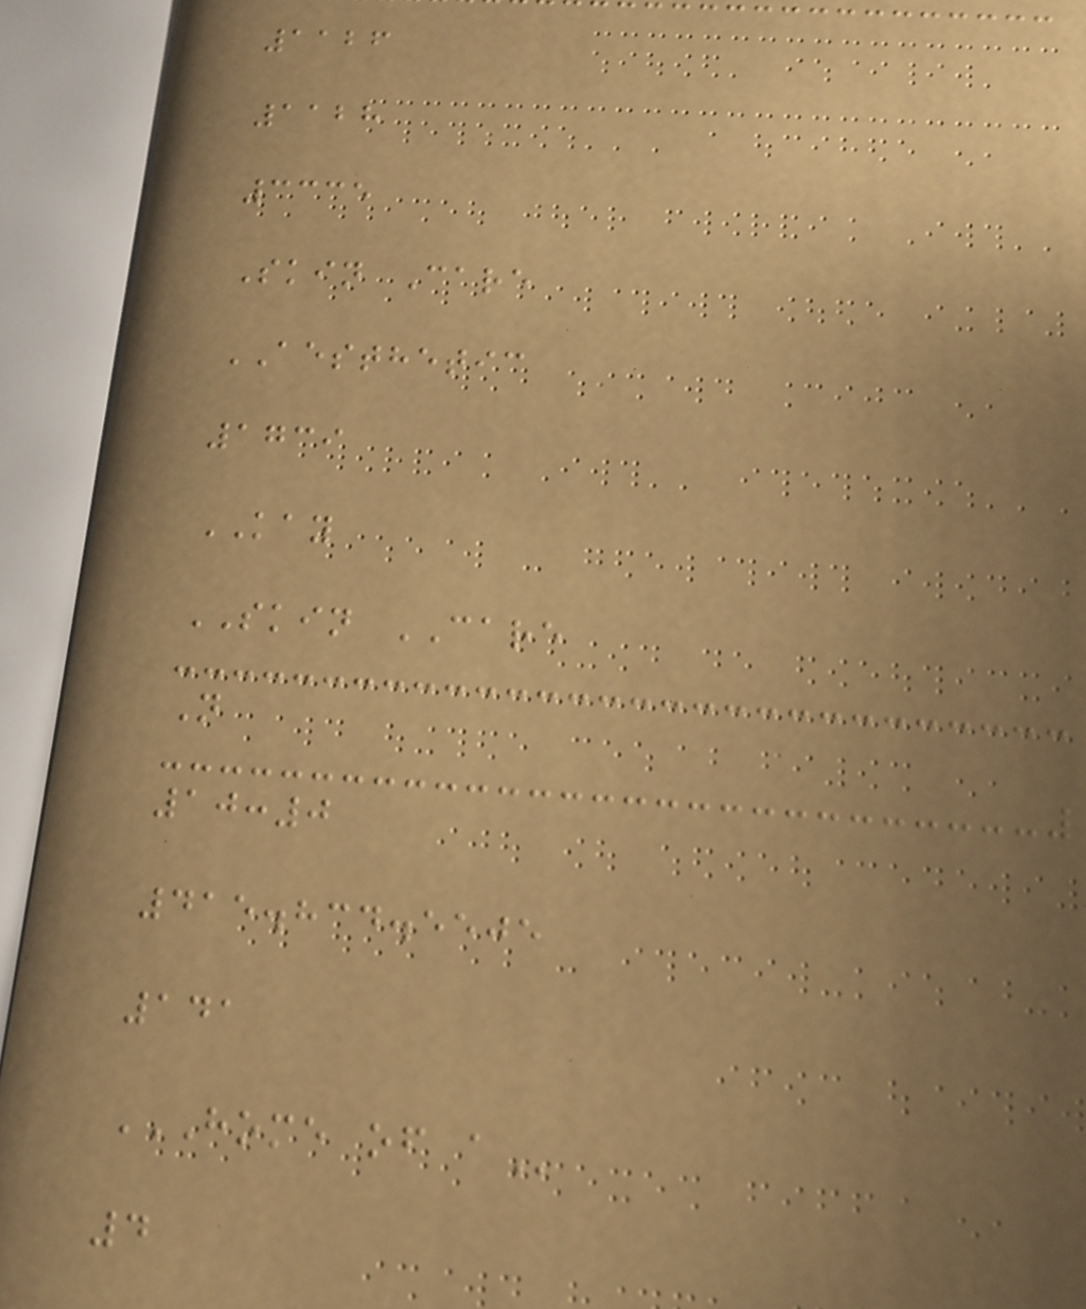1126
1128
3335
Skin Care
AESTHETIC
1739
KAY
SKIN CARE
N
10:0
415.834.5505
141
HOME OF A
4
